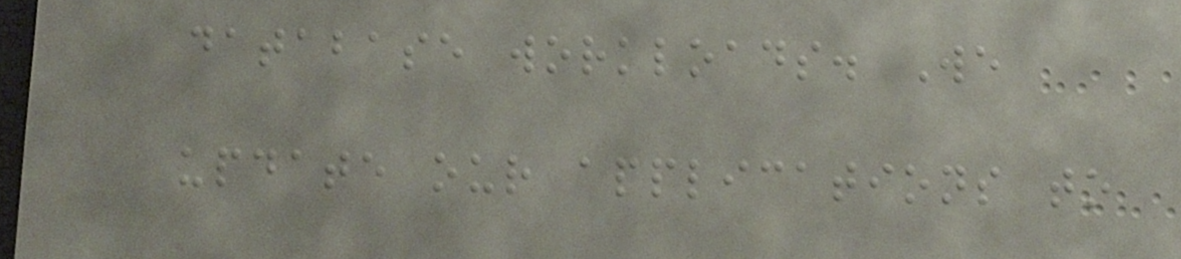database workloads. We
update our applications to
